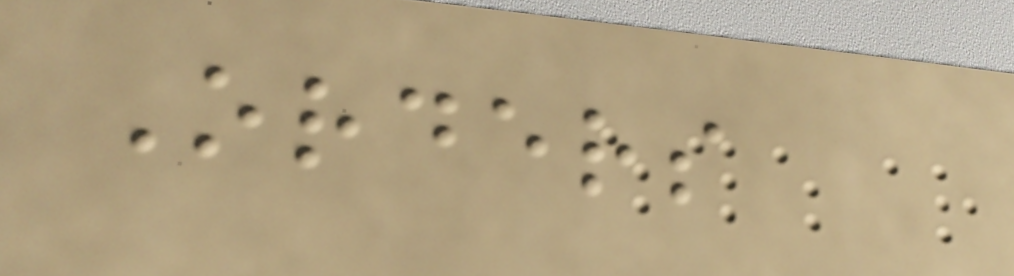Orders
